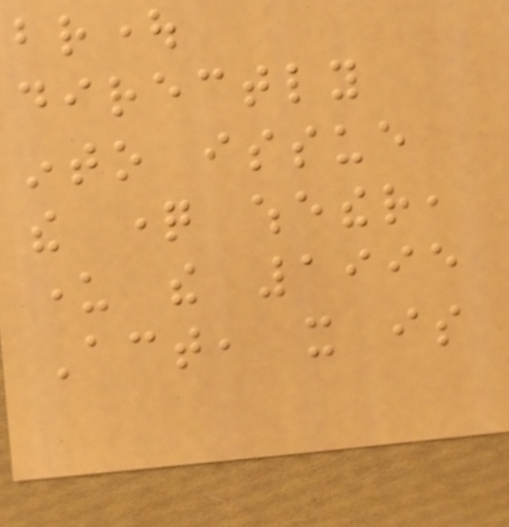brought
directly
into issue
the question whether,
under the 1995
Act, it is
